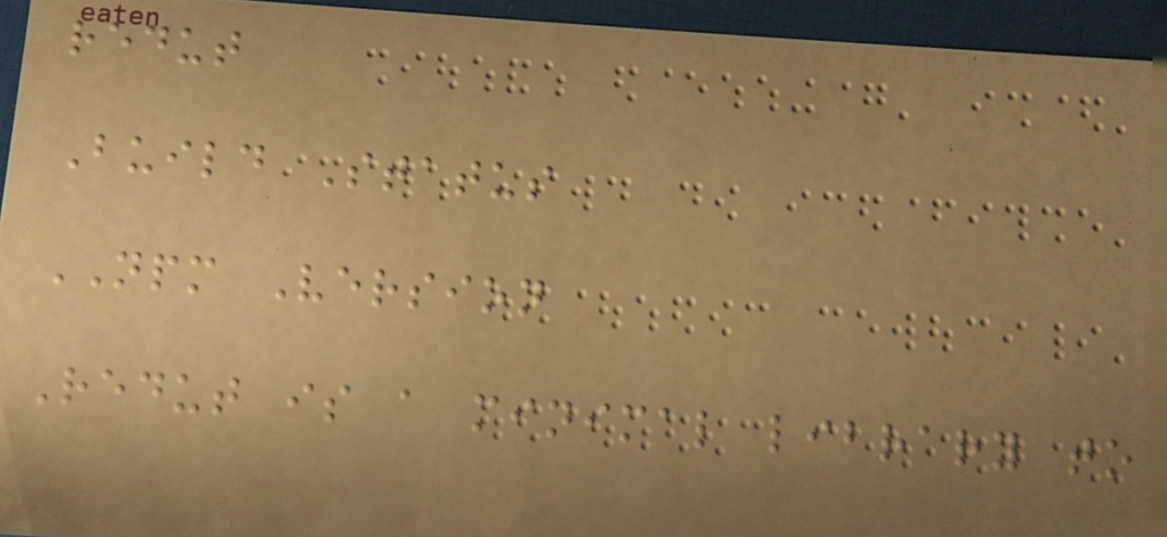redut
Build Status
NPM Version
Redut is a minimal library to
